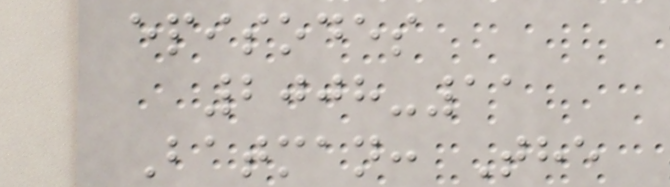episodes
2008-11
Batman: The
